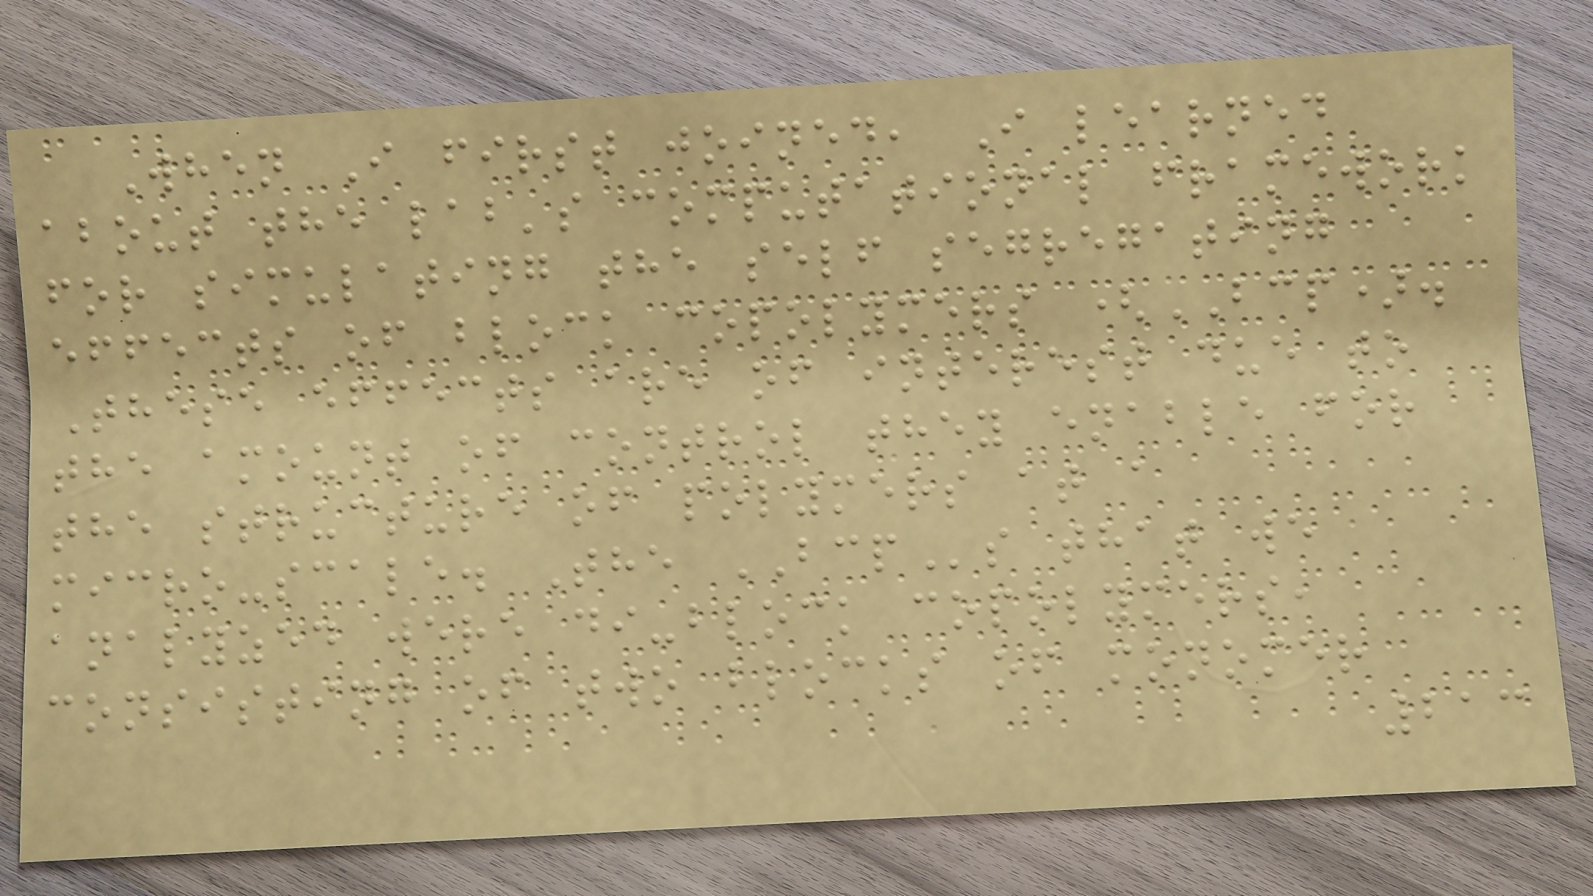When I first joined, I learned
about the lab's computational framework
for simulating the self segregating
effects of block copolymers (BCP).
These effects are of interest due to
the amount of control they enable for
the structure of polymers at a
micro-scale. The BCPs that we
analyzed were di-block copolymers,
consisting of two blocks of monomer
213
